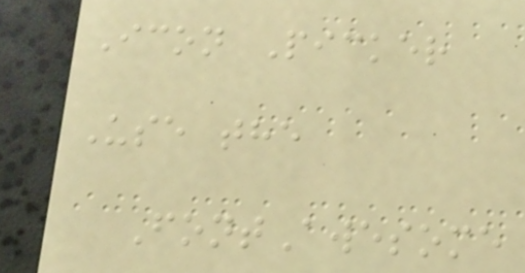Icon Picker
Use the
FontAwesome
